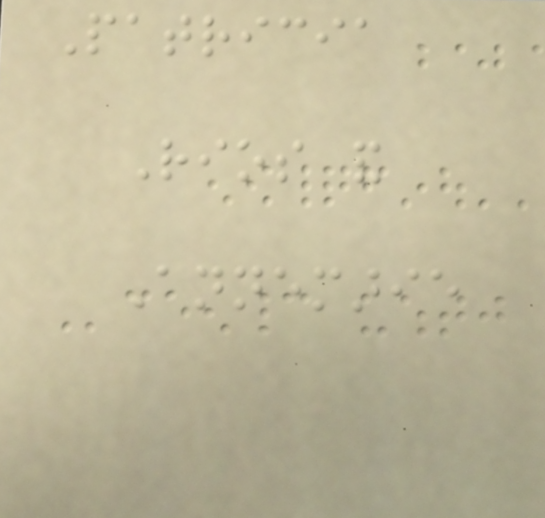Patricia
Rios and
Annemarie
